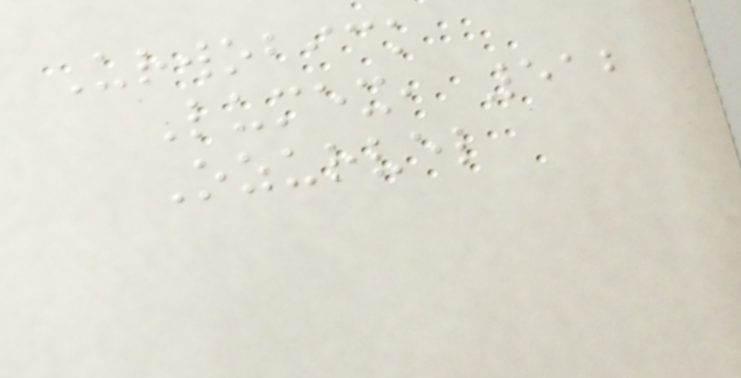Urwobick
Lumex, 512
Ozurvel
